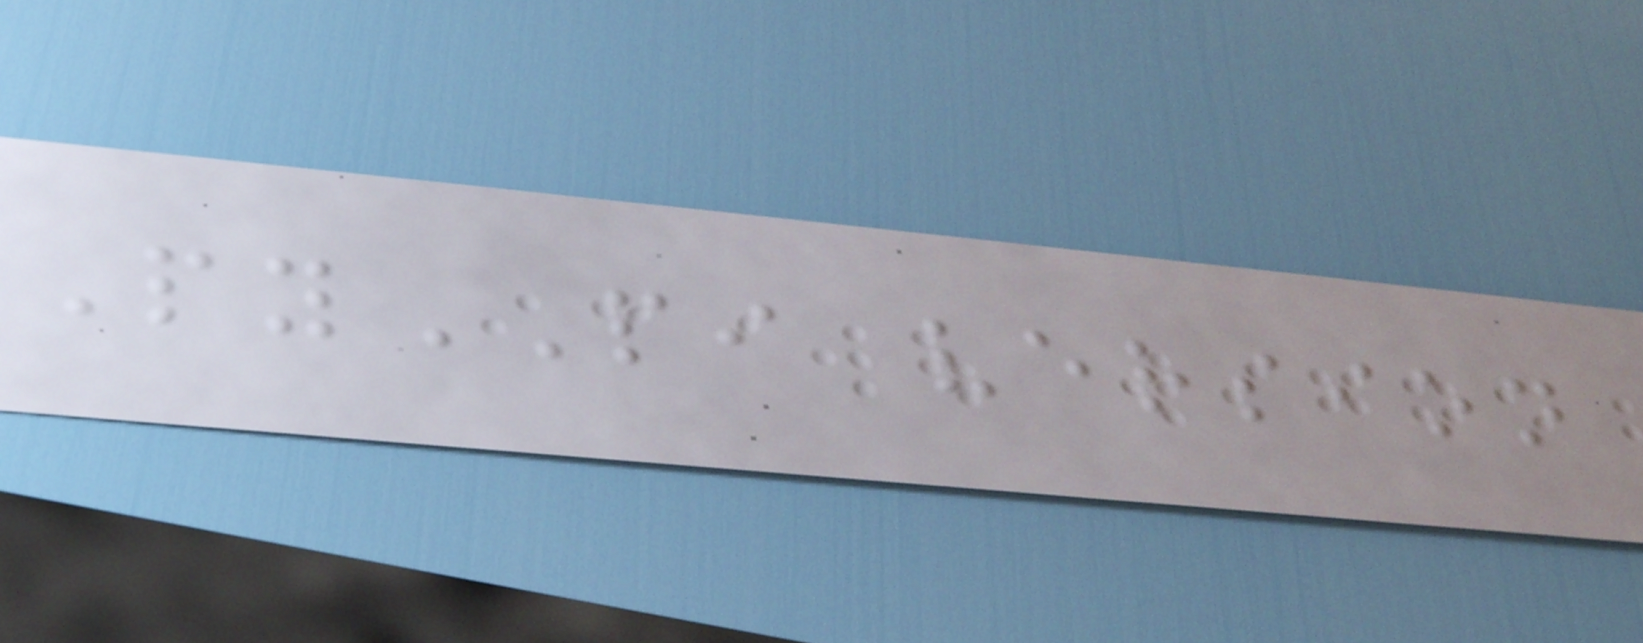PyPI version
